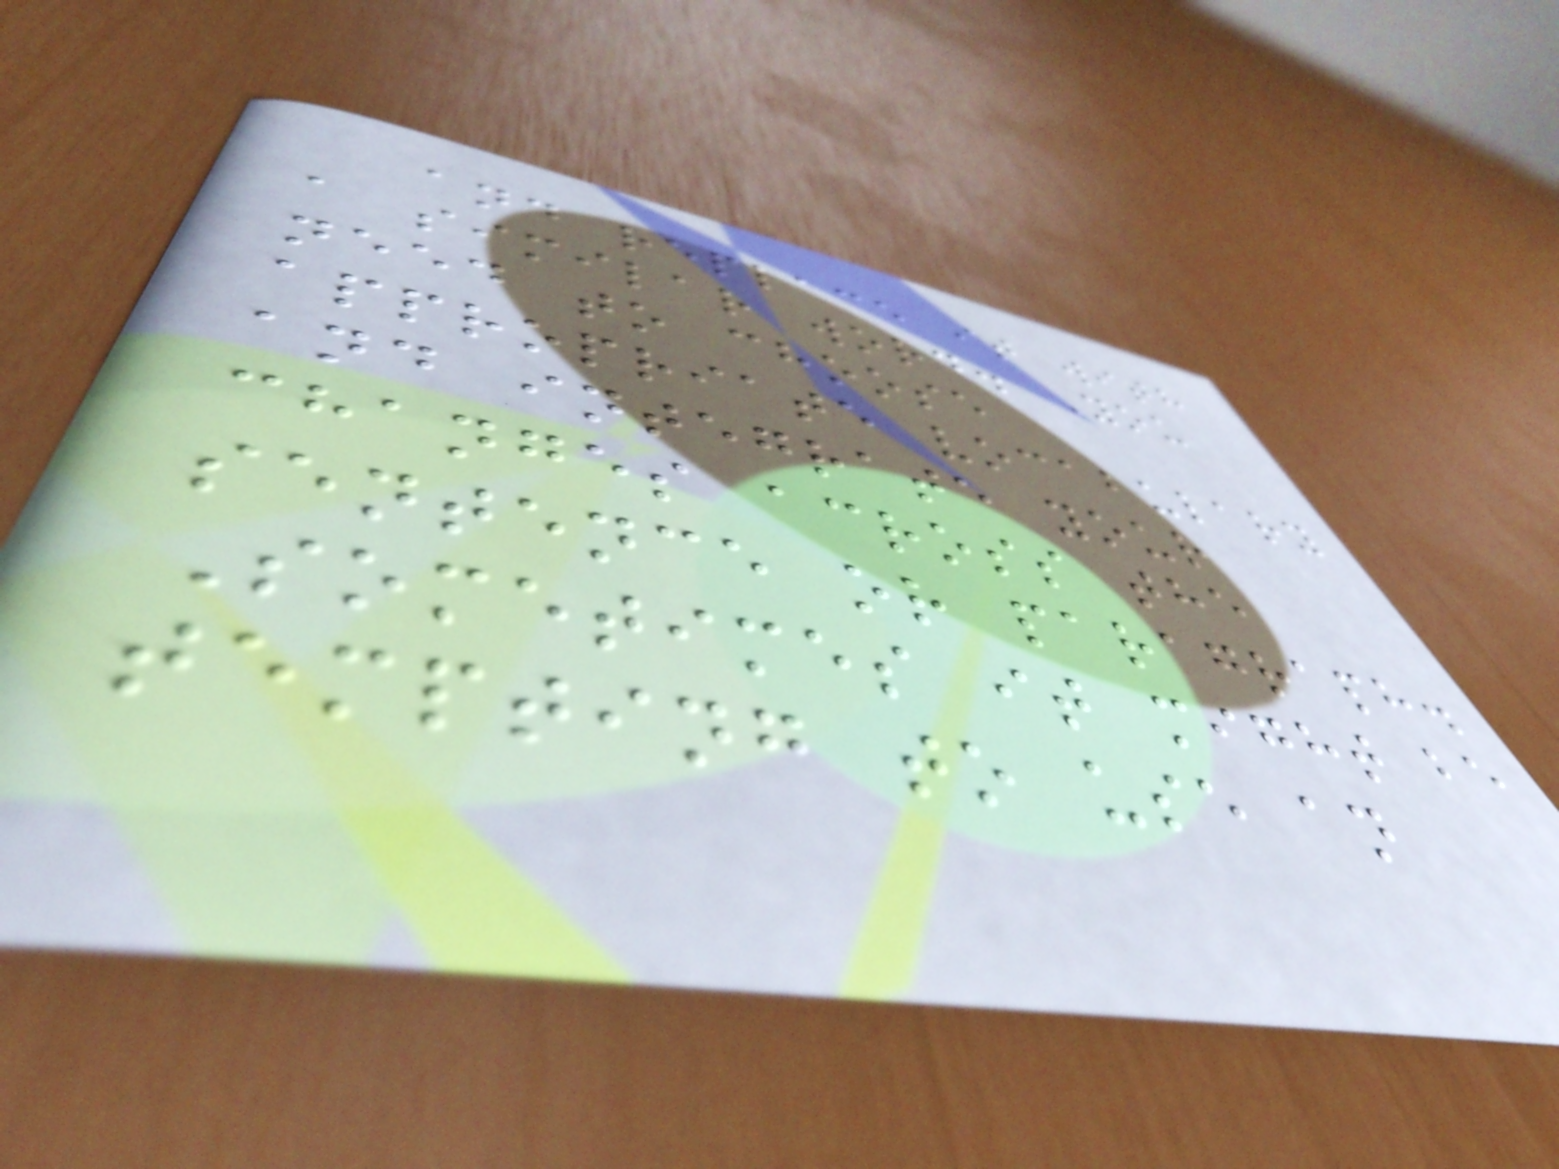and replace it with
a similar word. You
need to choose
appropriate vocabulary
and integrate your
changes across the
sentence or paragraph.
Sometimes it might be
tempting to use an
